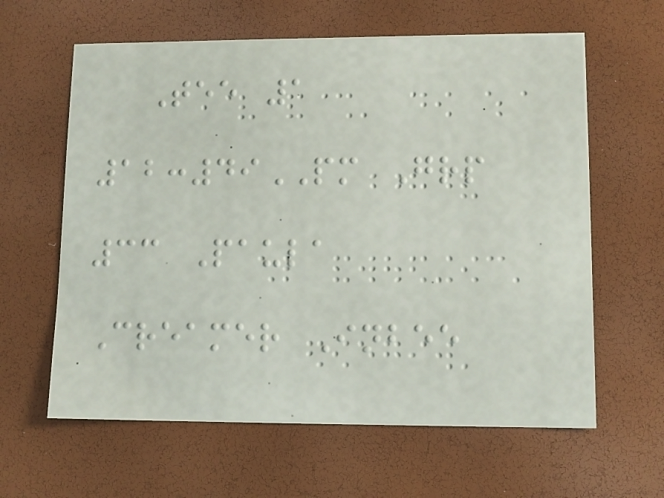Tee 1
12:49PM Grp
33 Paula
Creamer Inbee
